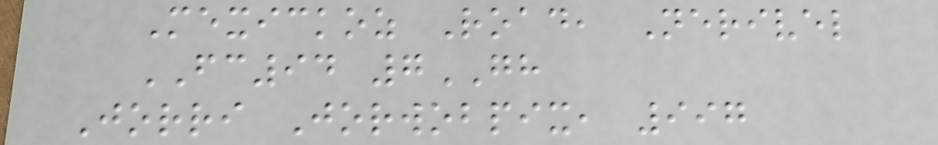Mexickoz Road, Nerivel
FC94 7GH
Jorri Jorwobpix, 997
